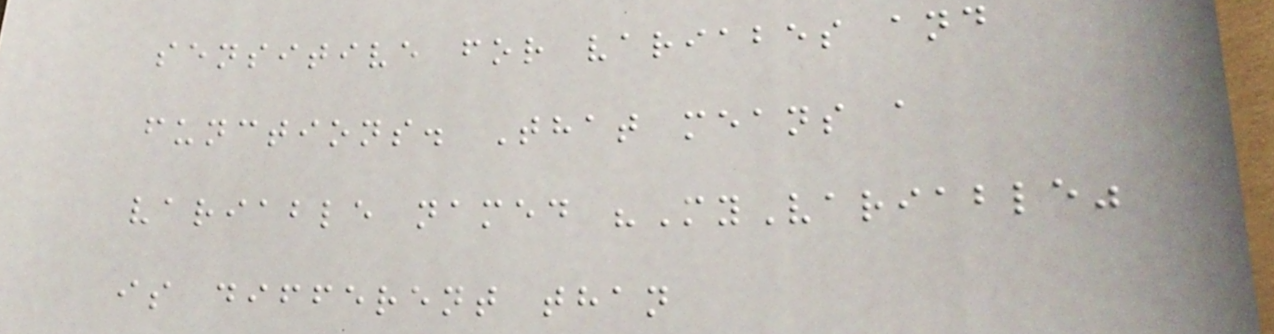sensitive for variabes and
functions. That means a
variable named "MyVariable"
is different than
